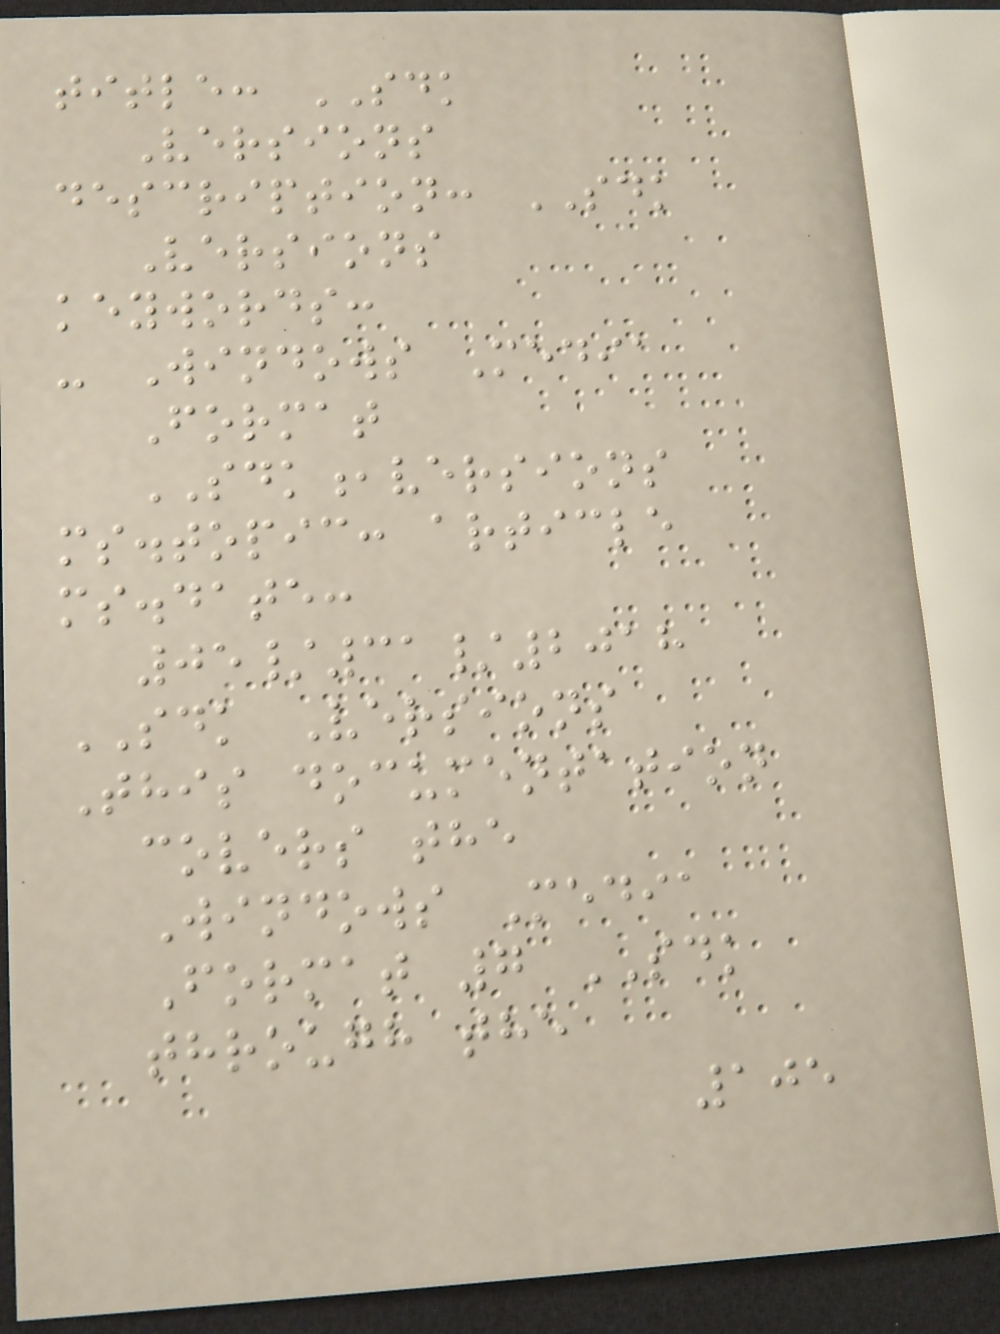title: SDK
Versions
description: SDK
Versions
keywords:
- Windows Media
Format
SDK,versions
ms.topic: article
ms.date:
05/31/2018
SDK Versions
This documentation
covers the
Windows Media
Format 7 SDK
through the
105
